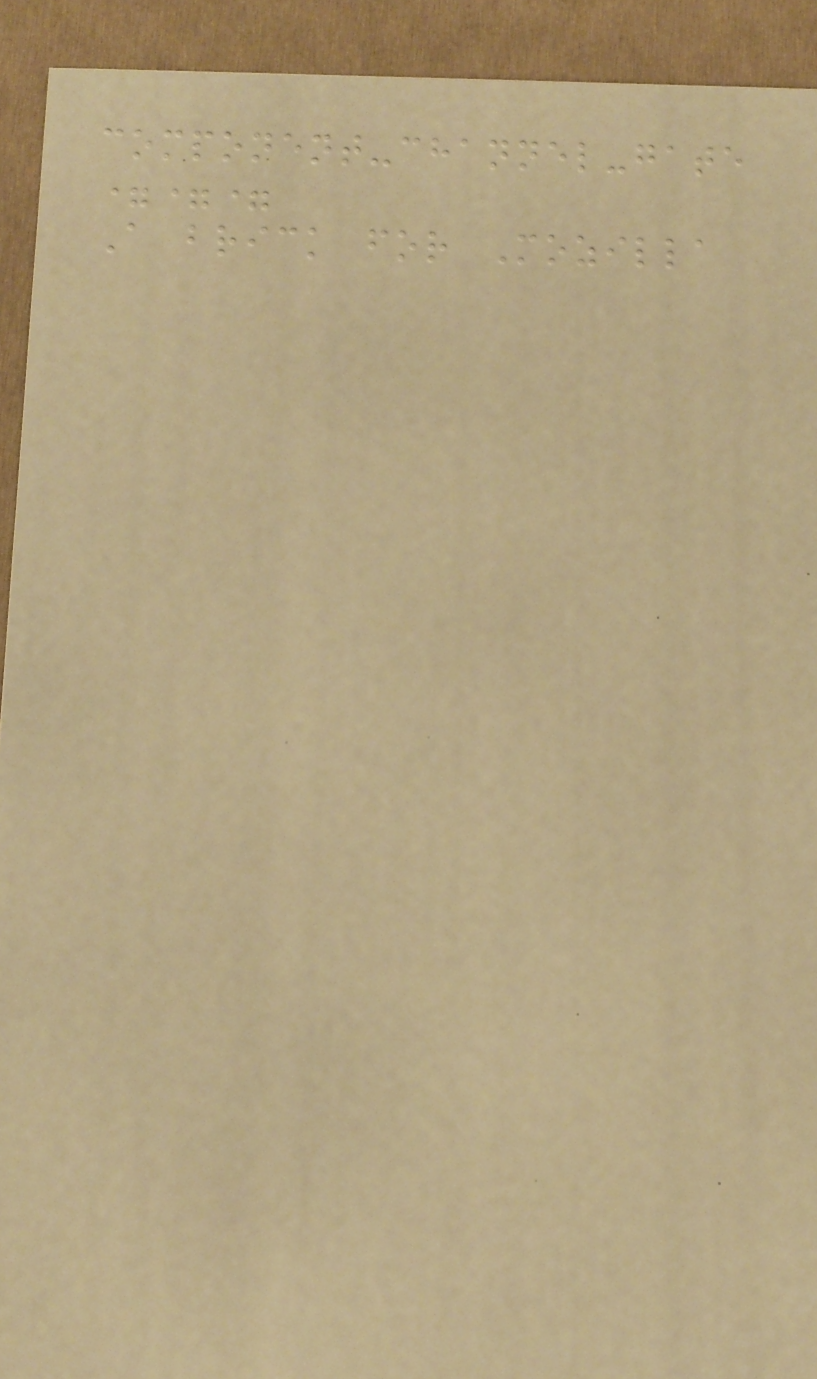component-channel-gate
===
A brick for Mozilla
